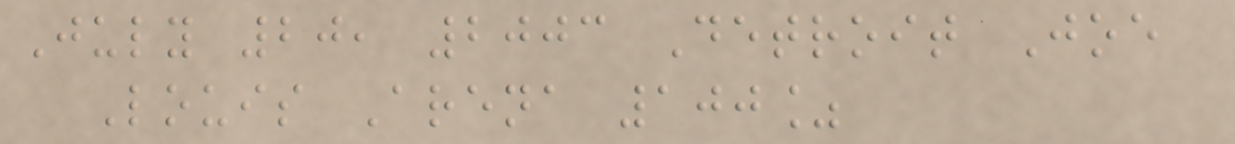July 20, 2003 Detroit Joe
Louis Arena 100%
